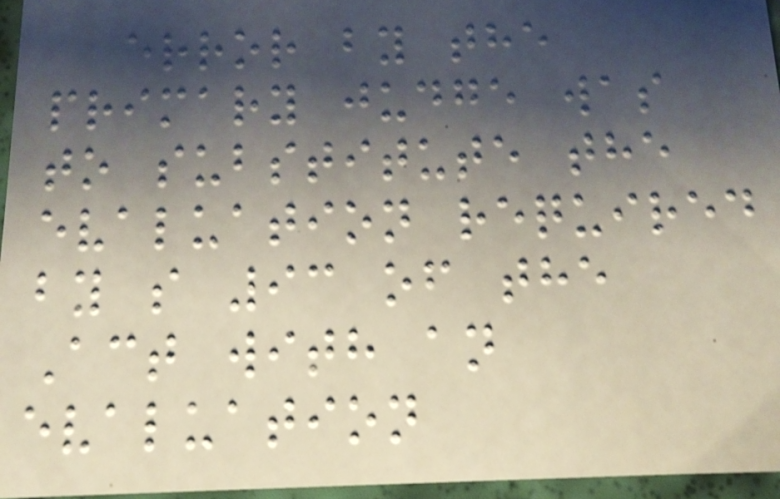error by the
primary judge was
to substitute the
evaluation required
by s 93 of the
Act with an
evaluation
